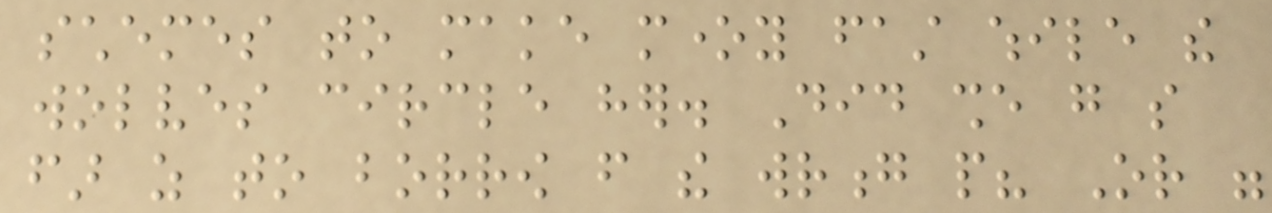schemes to make money fast while the
wolves circle her. Did she go so
far as to borrow from the wrong people? Or were
